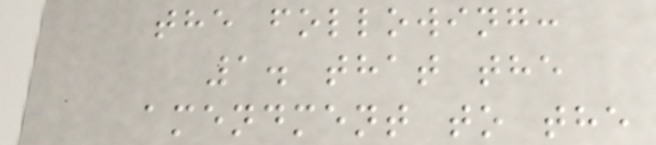the following:
1. that the
amendment to the
